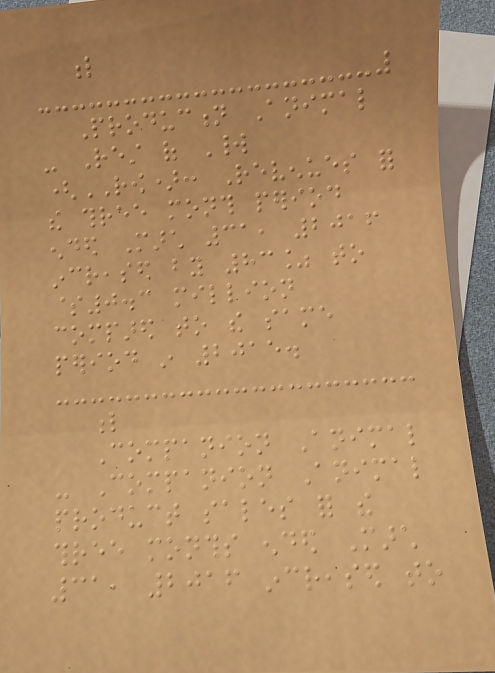l
Production Animal
- Rest of World
(ROW): Revenues for
the three month period
ended March 31, 2016
increased by 83% to
$0.3 million
compared to the same
period in 2015.
l
Companion Animal
- Companion Animal
product sales for the
three months ended March
31, 2016 increased to
